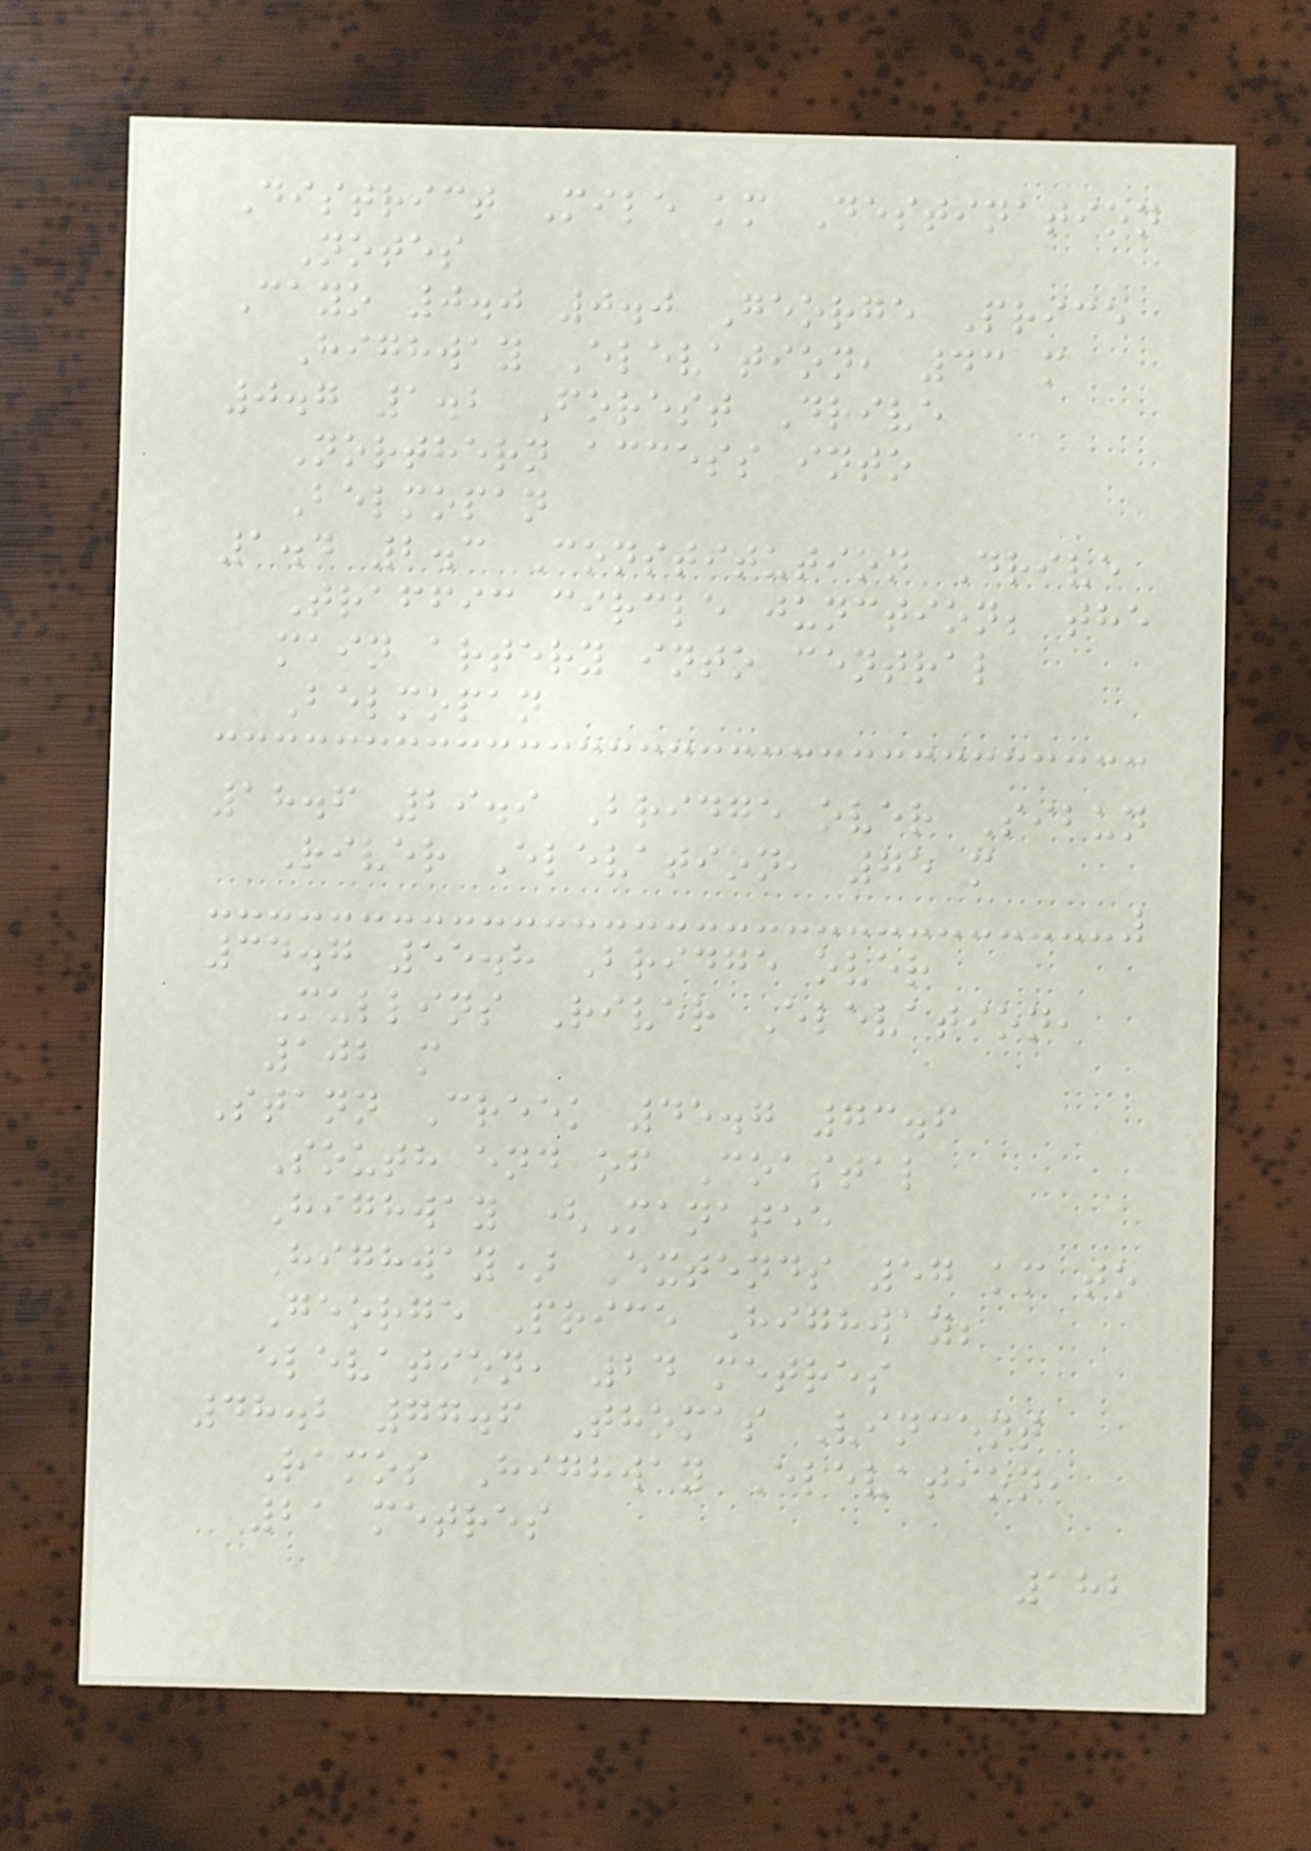District Mile km Destination
Notes
Cayo 0.0 0.0 George Price
Highway Elevation, 43 m
0.7 1.2 Forest Drive
Northern access into
Belmopan
1.4 2.3 Constitution Drive
Traffic circle junction; the
main artery into central
Belmopan
18.6 29.9 Bridge over Sibun
River Elevation, 75 m
34.7 55.8 Bridge over
Mullins River Elevation,
102 m
Stann Creek 45.7 73.6
South end of Coastal
Highway (Manatee
Highway) Extends 57 km to
George Price Highway;
elevation, 24 metres
48.2 77.6 Thomas Vincent
Ramos Highway Elevation,
21 metres
182
